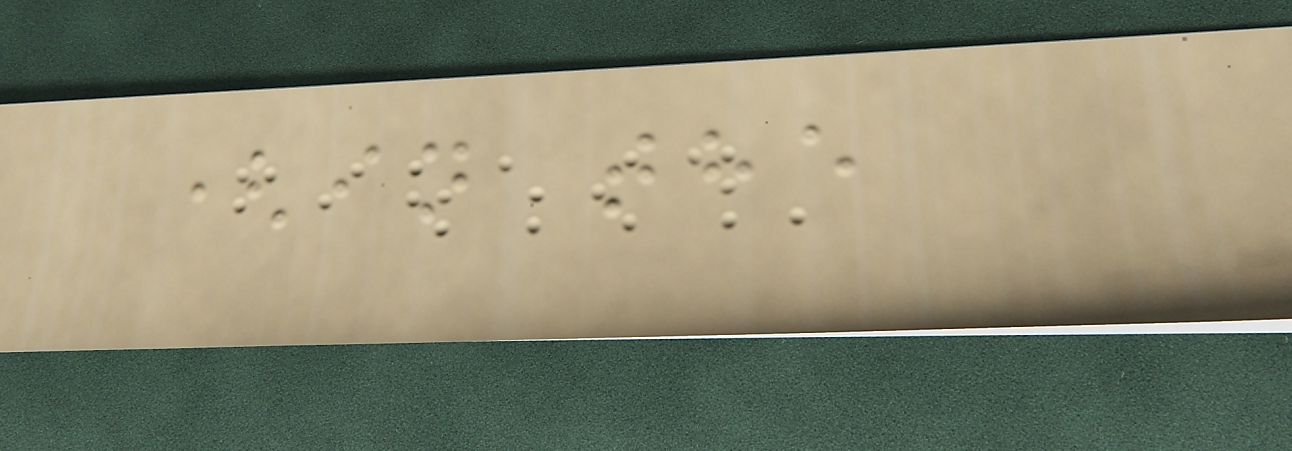(in the
